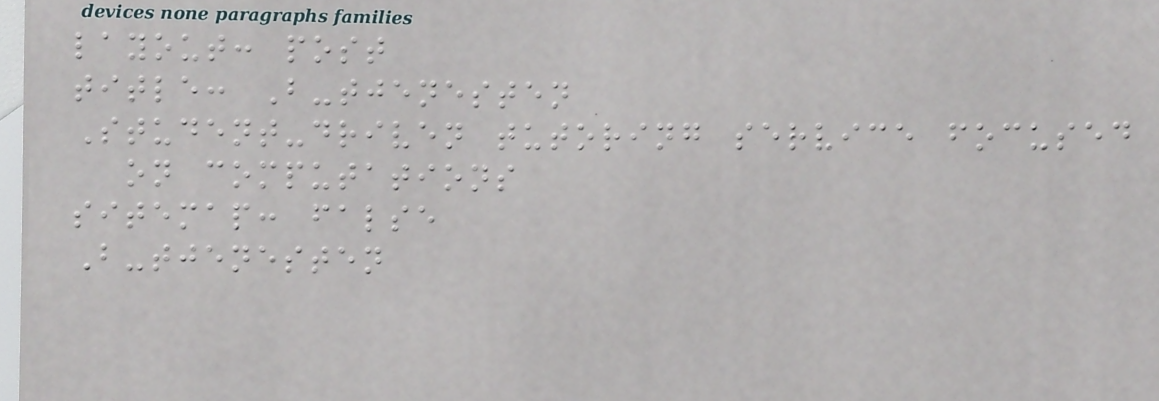layout: post
title: B-tjenesten
Student-driven tutoring service focused
on computations
sitemap: false
B-tjenesten
